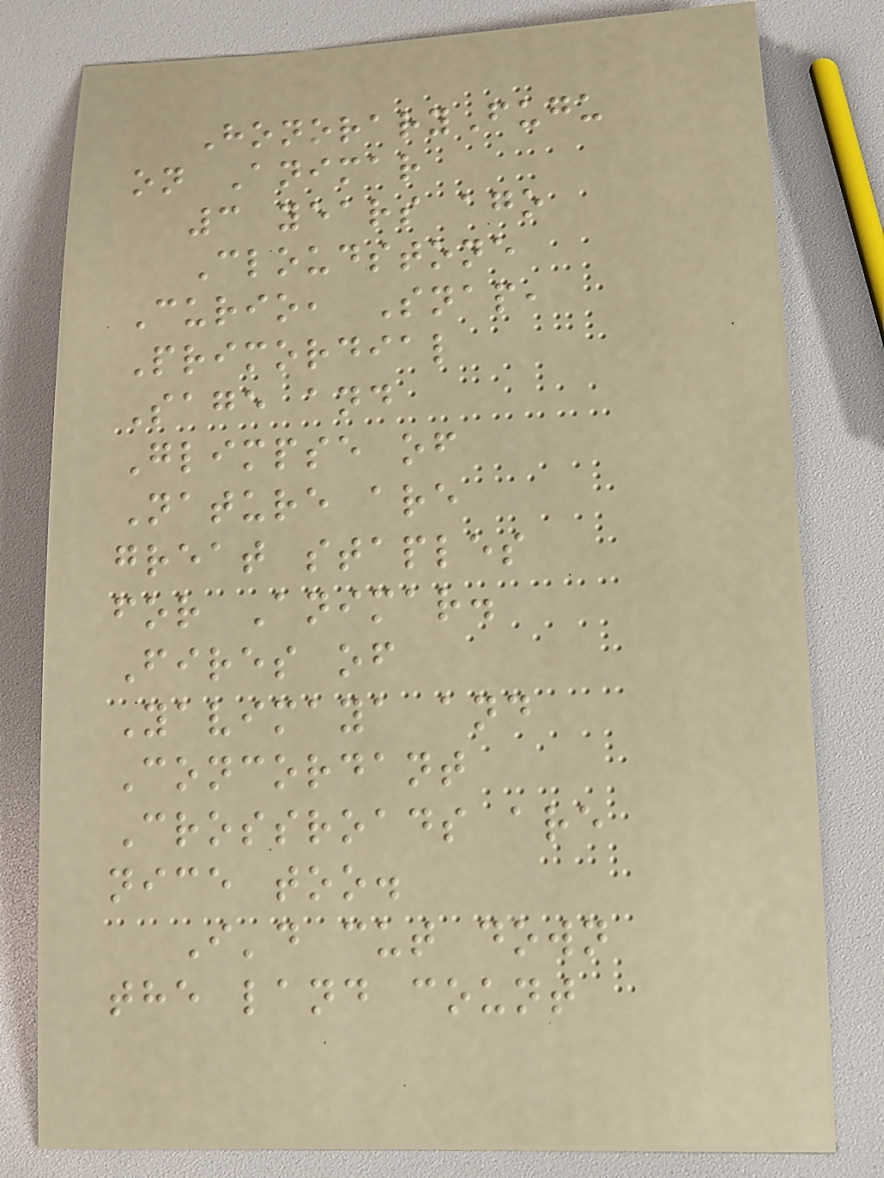HonoraryFugu
on Animar
3 years ago
Cloudstone
Curio, Snap,
Primordial
Sage and
Glimpse of
Nature are
great staples
for Animar.
Fires of
Yavimaya and
Concordant
Crossroads are
nice too.
I'd cut down
the land count
